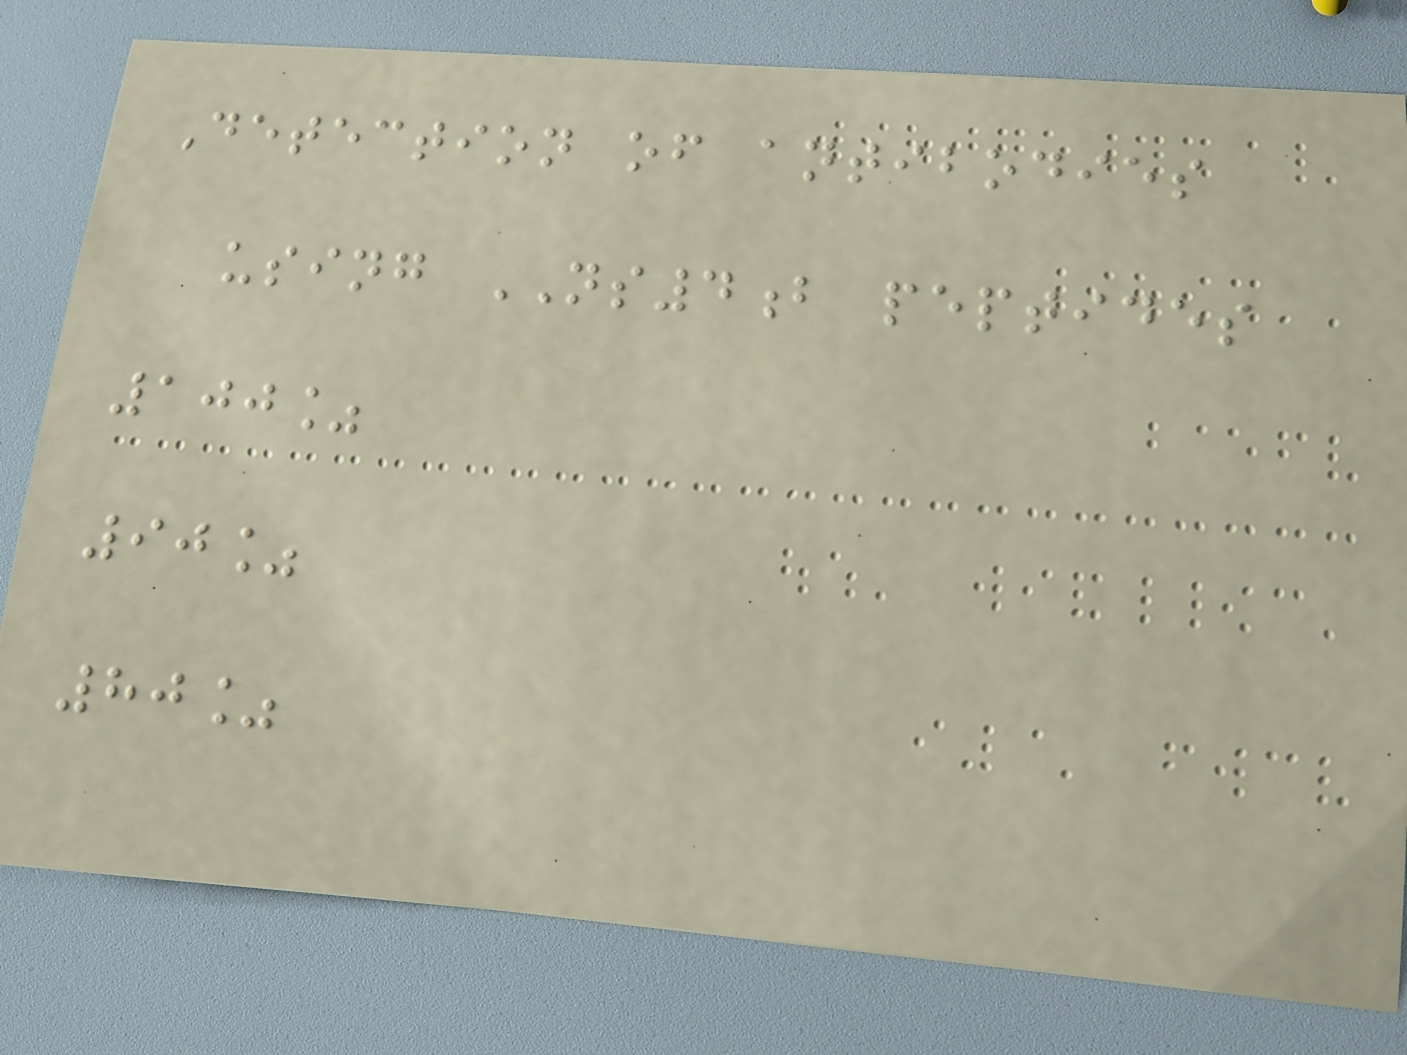Detection of antibodies
using NS4b peptides
100%
90%
80%
